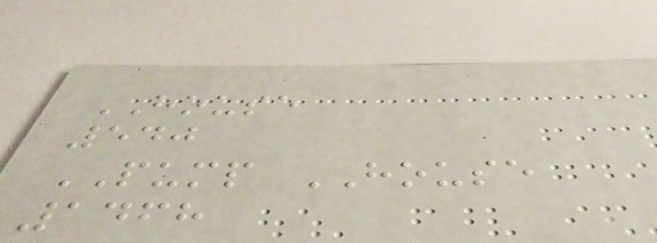HOUSE
540
PUMP HOUSE
1468
